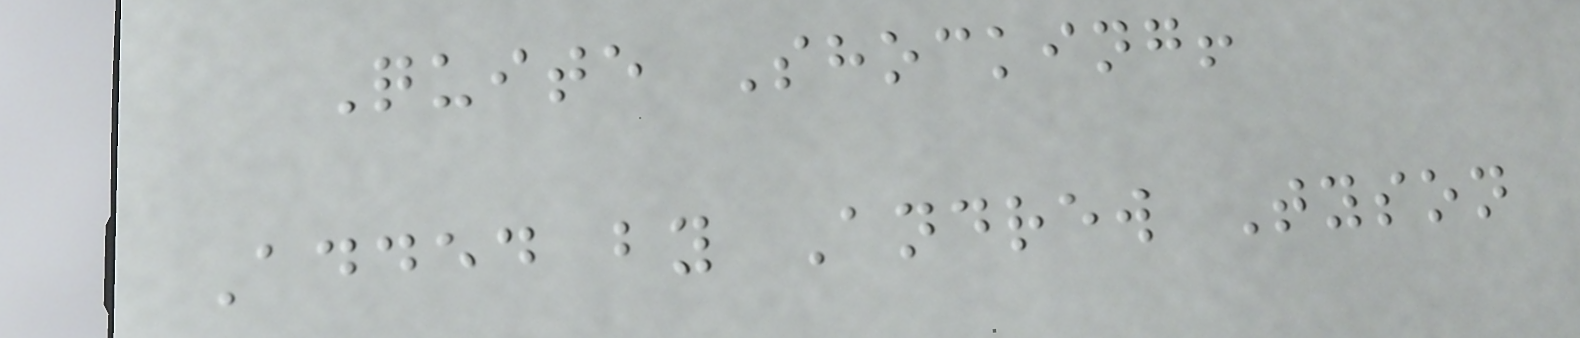Quite Shocking!
Added by Andrew Tyson
